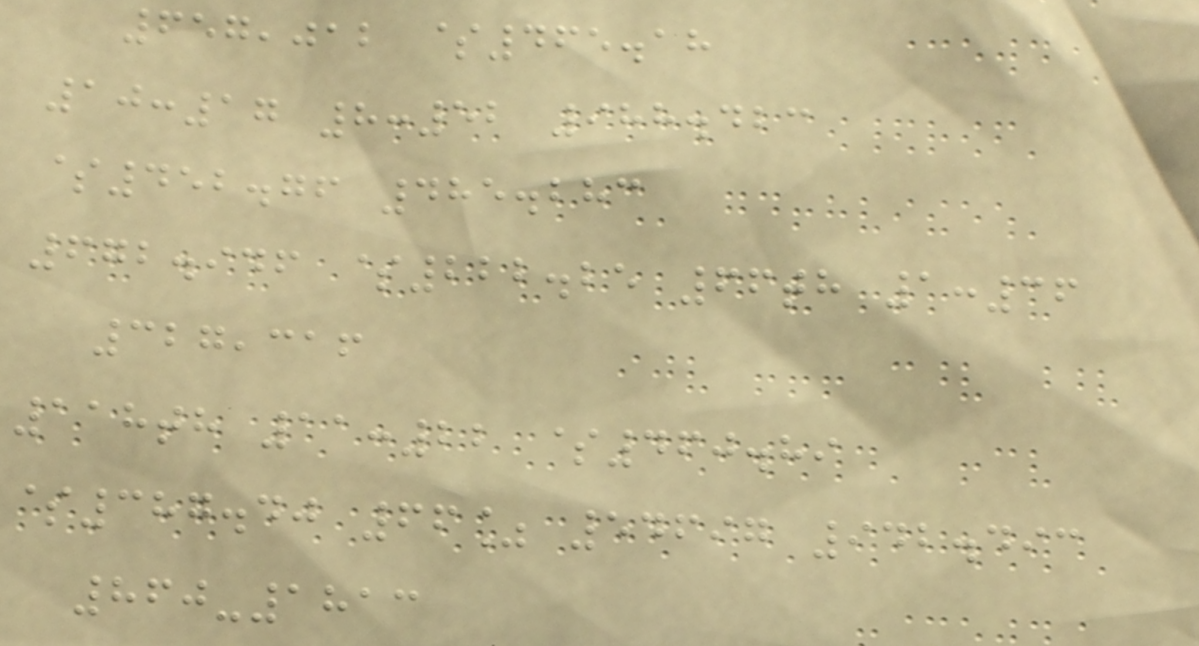657,012 $465.18
10:17 8:52 988.423
$452.76 485.283
672.946 $222.25 66th 1:36
327,316
118th 11:22 $460.89
$387.40 66% 54697 942.493
860-1813
